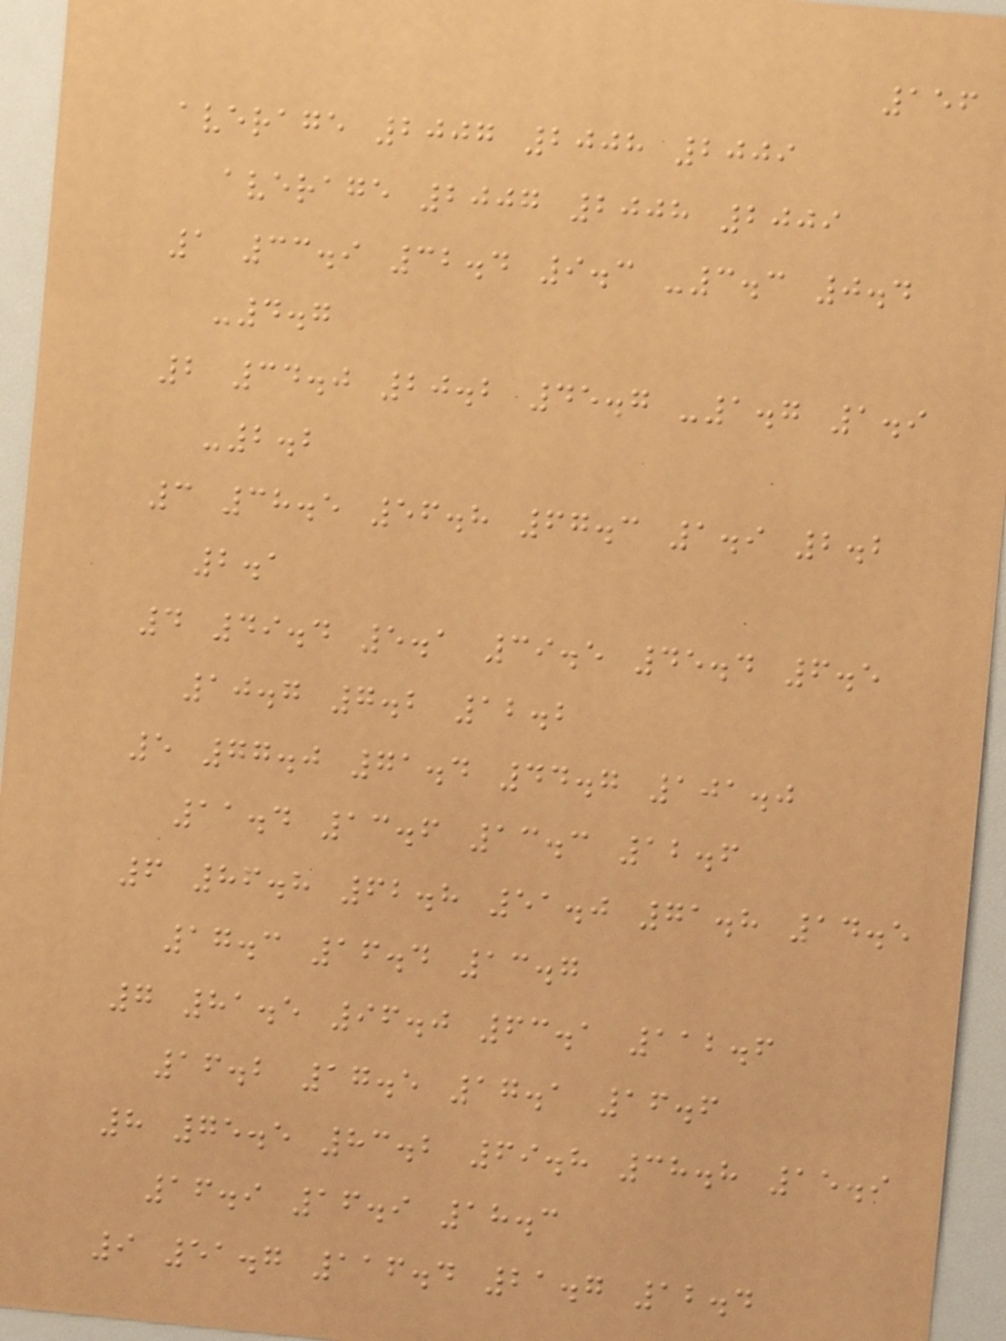156
average 2007 2008 2009
average 2007 2008 2009
1 33.9 32.4 9.3 -3.3 0.4
-4.7
2 34.0 20.2 45.7 -1.7 1.9
-2.2
3 38.5 56.8 67.3 1.9 2.2
2.1
4 49.4 5.1 39.5 45.4 6.5
10.7 7.2 12.2
5 77.0 71.4 44.7 101.0
11.4 13.6 13.3 12.6
6 86.8 62.8 51.0 71.8 14.5
17.3 16.4 13.7
7 81.5 96.0 63.1 112.6
16.2 17.5 17.1 16.6
8 75.5 83.2 69.8 38.8 15.9
16.9 16.9 18.3
9 51.7 116.4 21.7 12.4
